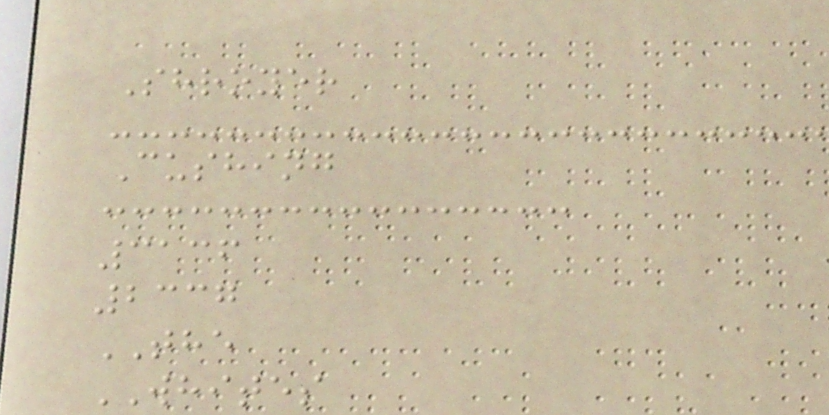Shroyer
Cushing
3136
2337
THE
WHITES
